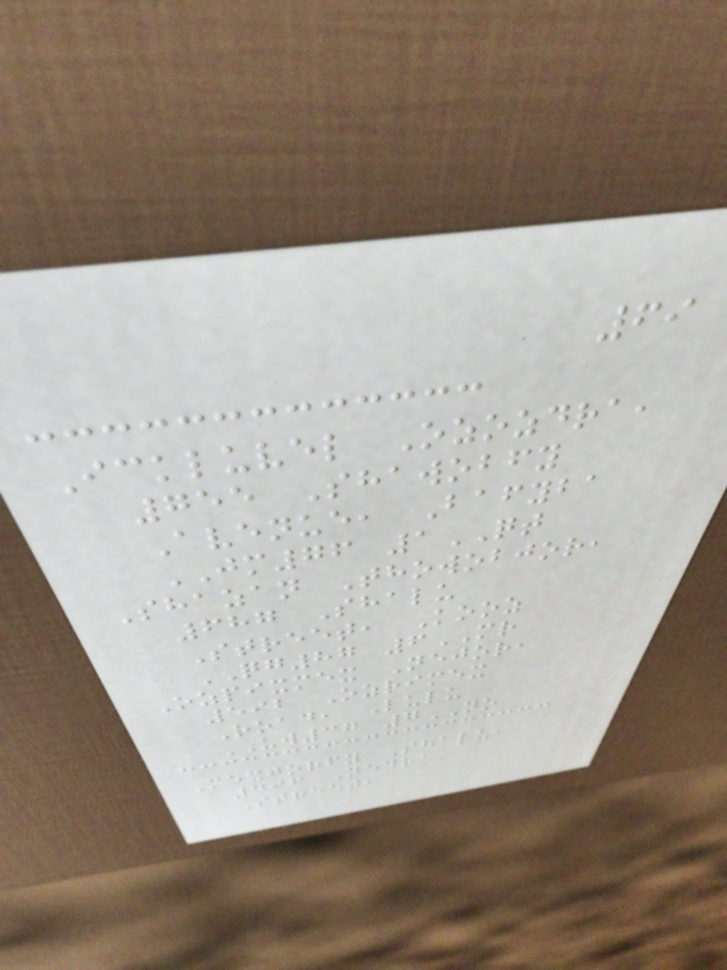69
Ickluvel Ozozdra,
755 Shawobfy
Avenue, Bafyba
JM76 1QT
Shazan Thowobjor,
687 Shalu
Street, Kooz
QG87 6MR
Ozpixmex Nejor,
592 Ozrimex
Road, Lulu
UW37 7NO
Mexjorfy Shalu,
496 Nedra
Street,
